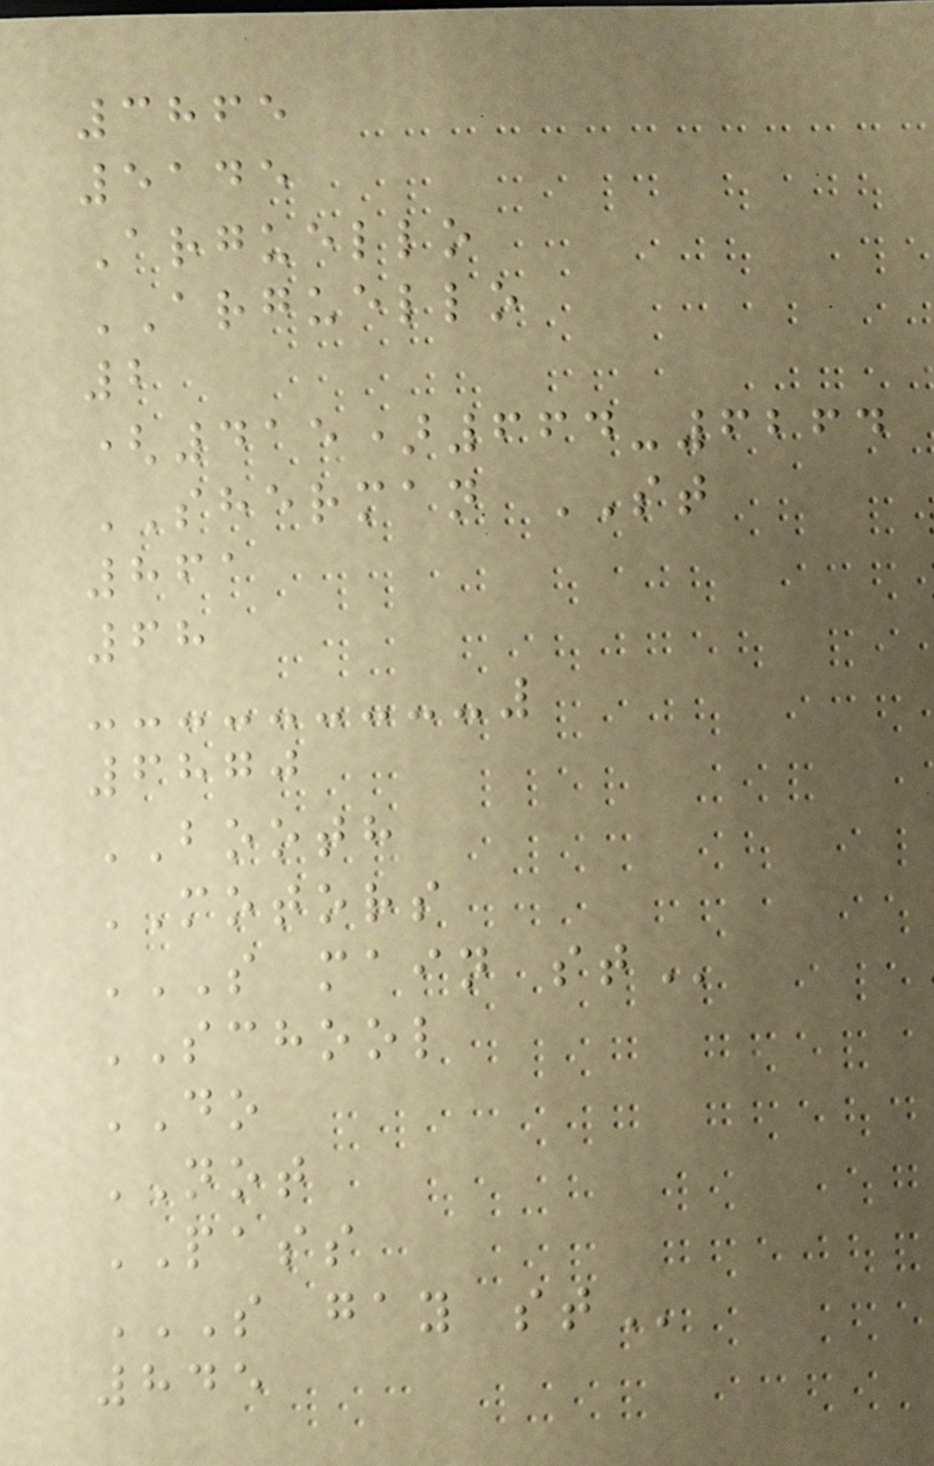3865
5145
Arguello
ARGUELLO
2
(415)664-6264
SHERMAN ST
861
68
6870
BOOTH
MOTORS
S MAIN ST
SCHOOL
DO
NOT
PASS
S GAY ST
845
